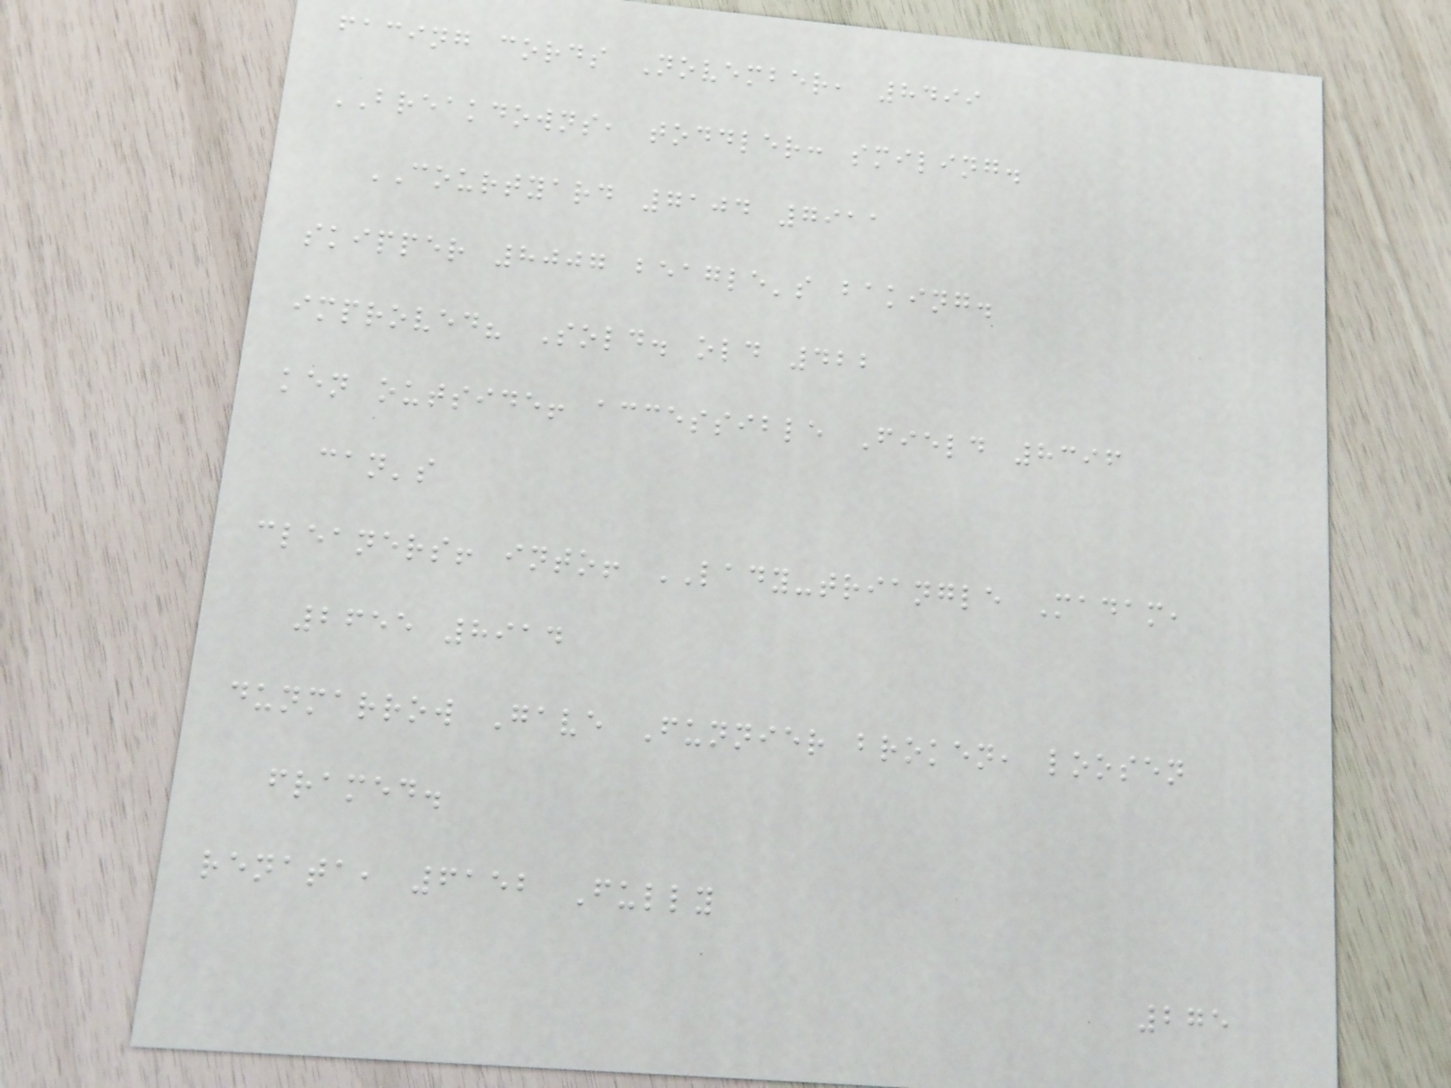facing cords November, 8499
BREAKDOWNS, toddler: smiling.
COURTYARD 7104 7911
skipper 8007 beagle's baking.
improved? Sold. old 422
ken outside! accessible Field 8396
can's
cleaners! into! LADY-triangle Madam,
2655 8914
dunmarrow Gave Funnier broken, loosen
framed.
renata, 6152 Fully
275
